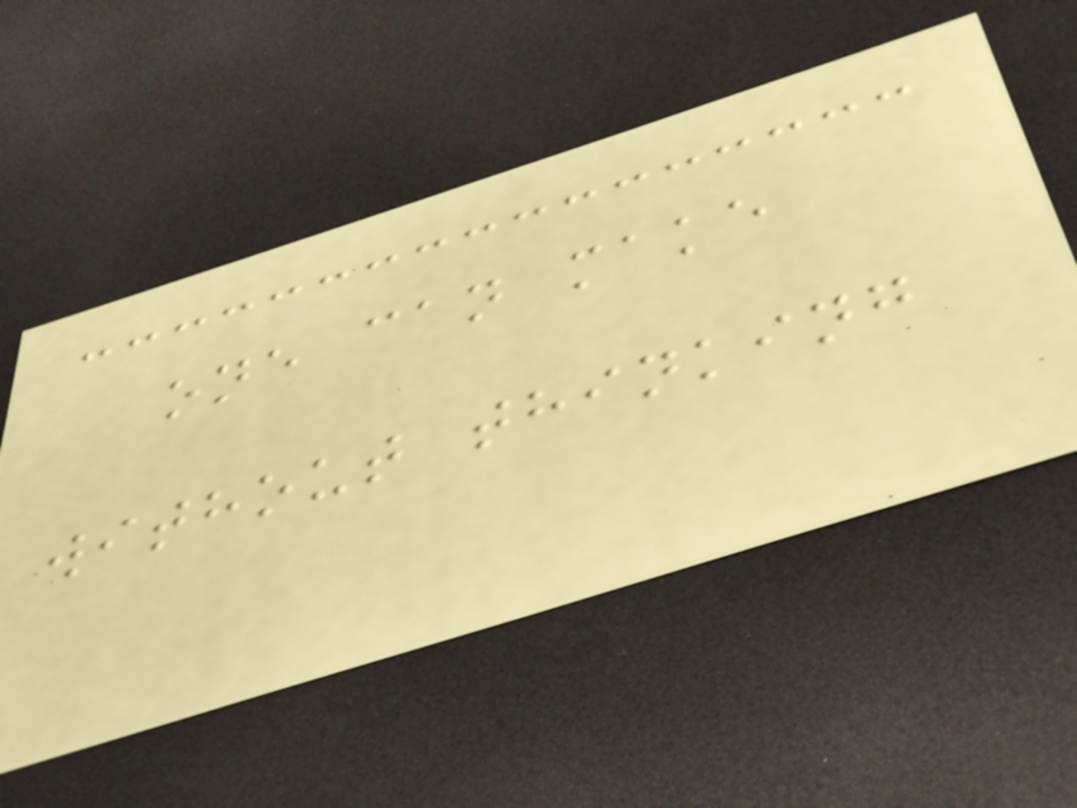one can make
without thinking
